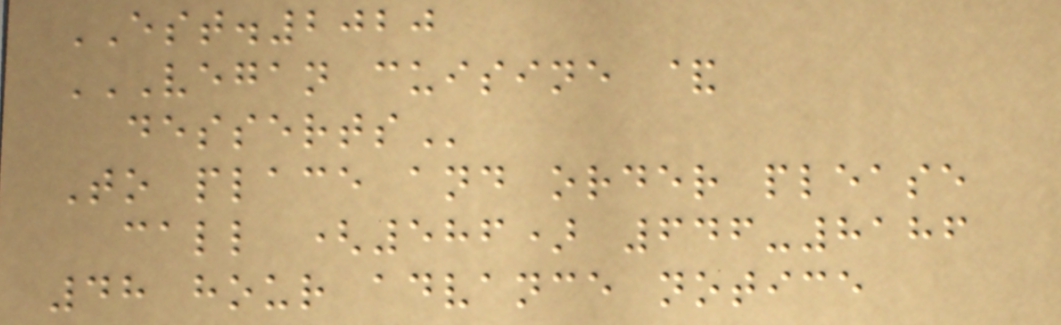EST.2020
VEGAN CUISINE &
DESSERTS
To place and order please
call (586) 646-8186
48 hour advance notice
